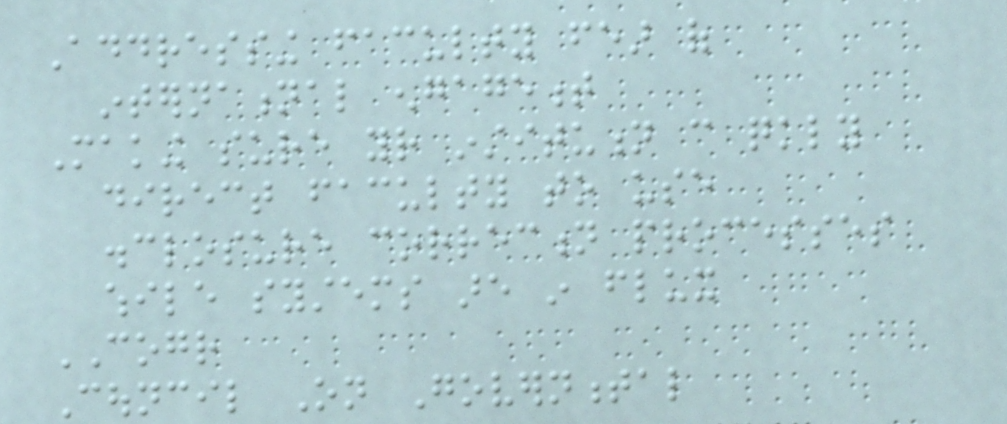Addressing faculty fear of
international engagement
Making sure your institution can quickly
direct faculty to use
disclosure correction processes
while systems are in flux
COGR
Council On Governmental
